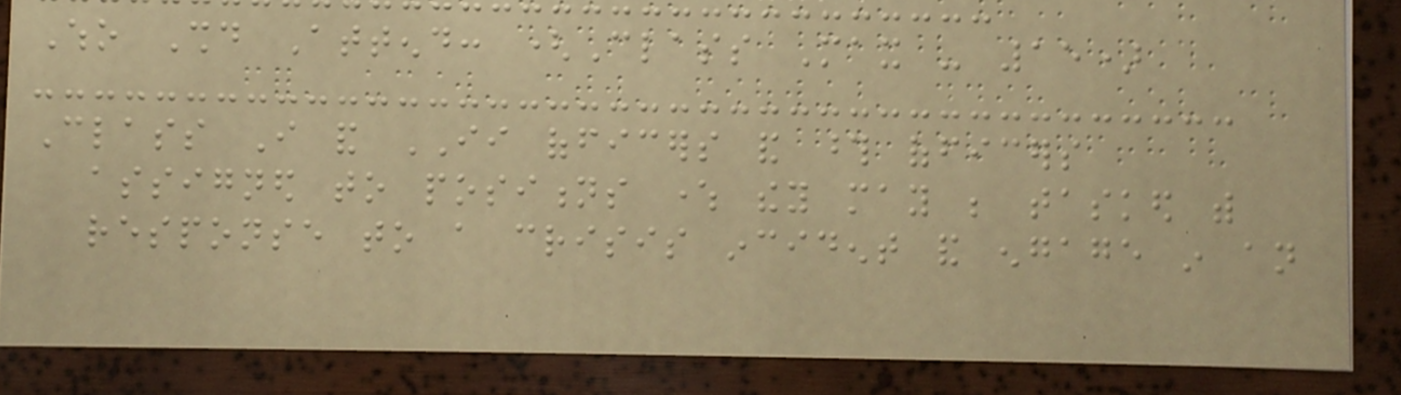Who Should Attend: (Class Max - 15)
Class I and II officers and those officers
assigned to positions where they may be tasked with
response to a crisis incident and engage in an
